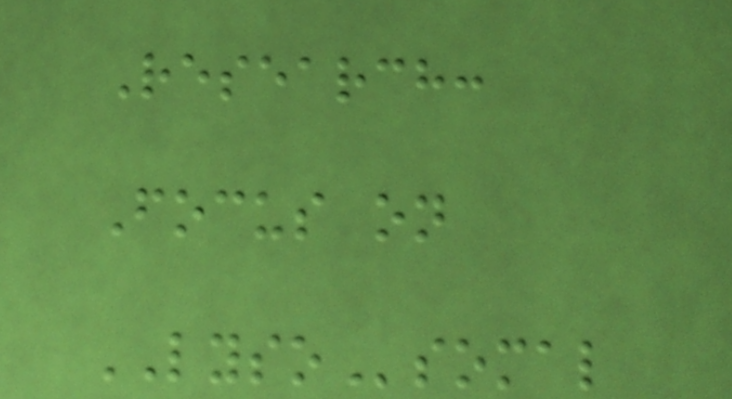Research:
Focus on
LYSOsomal
